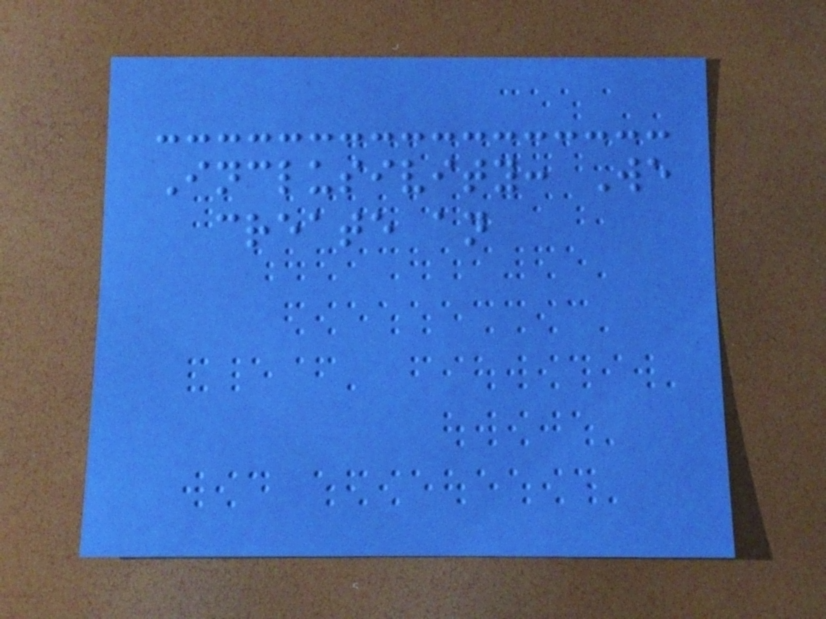Inclusivity: We
create an
